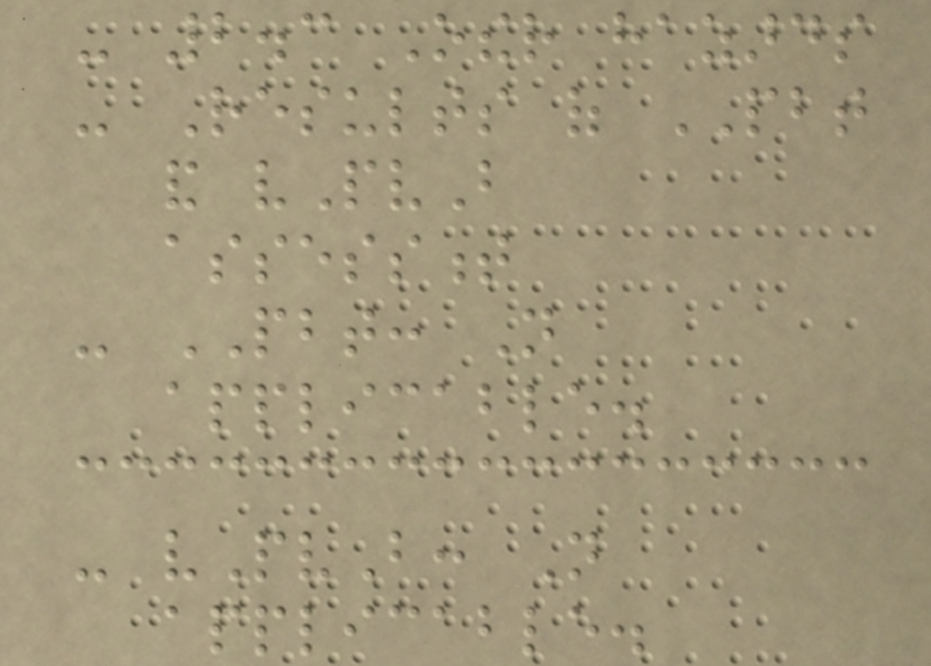- 2.3 Other hazards
- Results of PBT
and vPvB
assessment
- PBT: Not
applicable.
- vPvB: Not
applicable.
